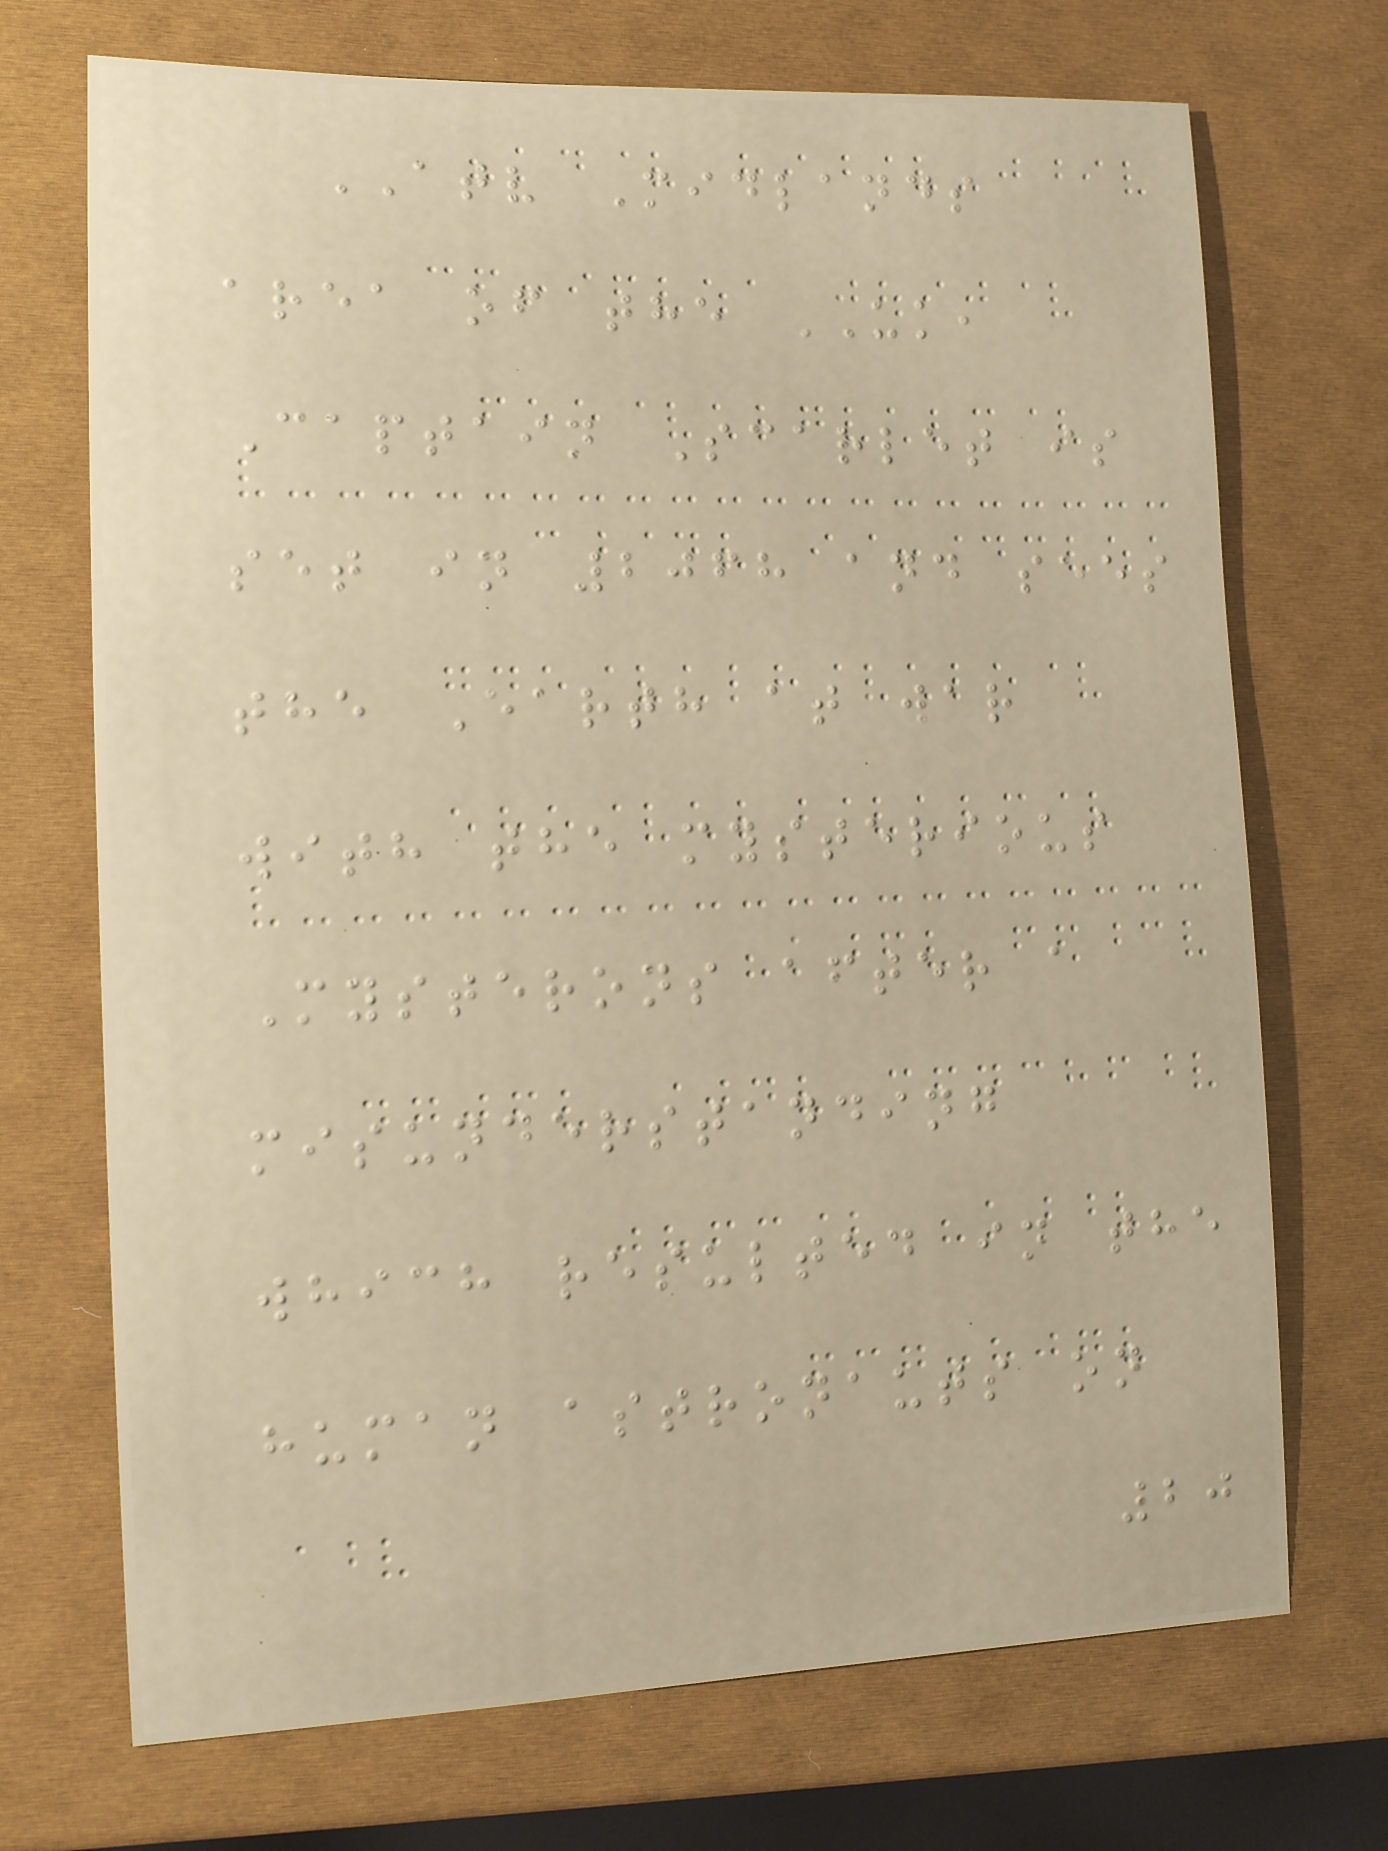ATV Midlands
area of the UK,
Captain Scarlet is
set in 2068 and sees
the Earth at war
with the mysterious
Mysterons after a
misunderstanding
which resulted in the
human astronauts on
20
